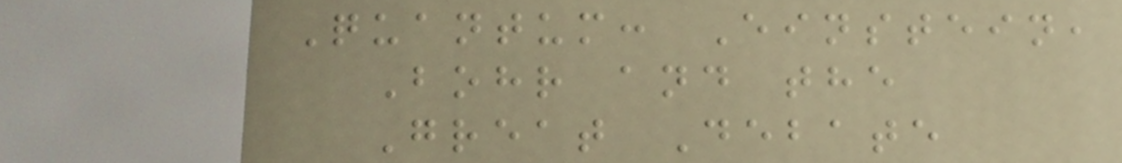Quantum: Einstein,
Bohr and the
Great Debate
